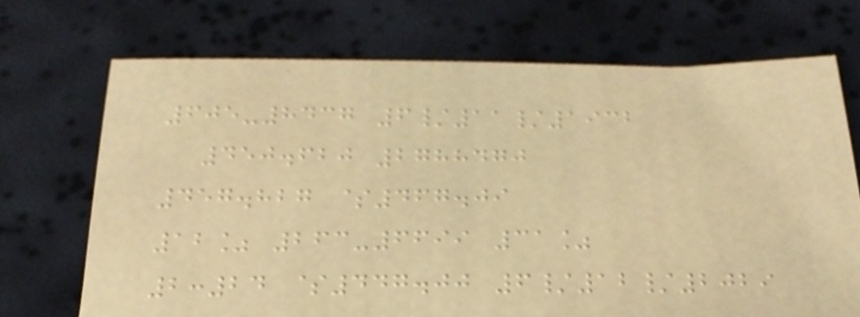605-8437 6/11/1932
450.620 2788470
457.827 $467.09
12% 263-6699 31%
2:24 $447.00 6/12/2029
